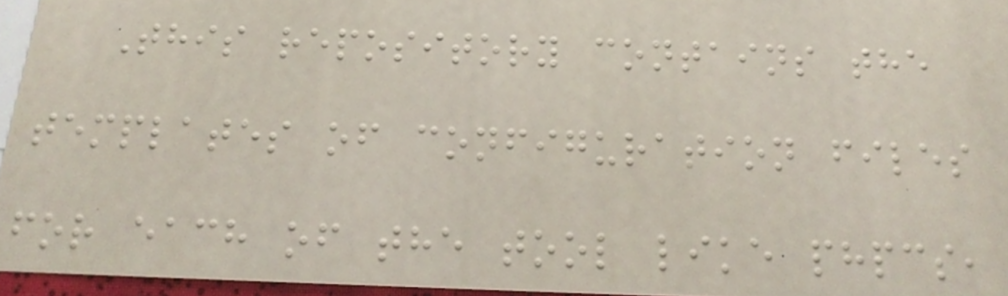This repository contains the
templates of configuration files
for each of the tool like phpcs,
